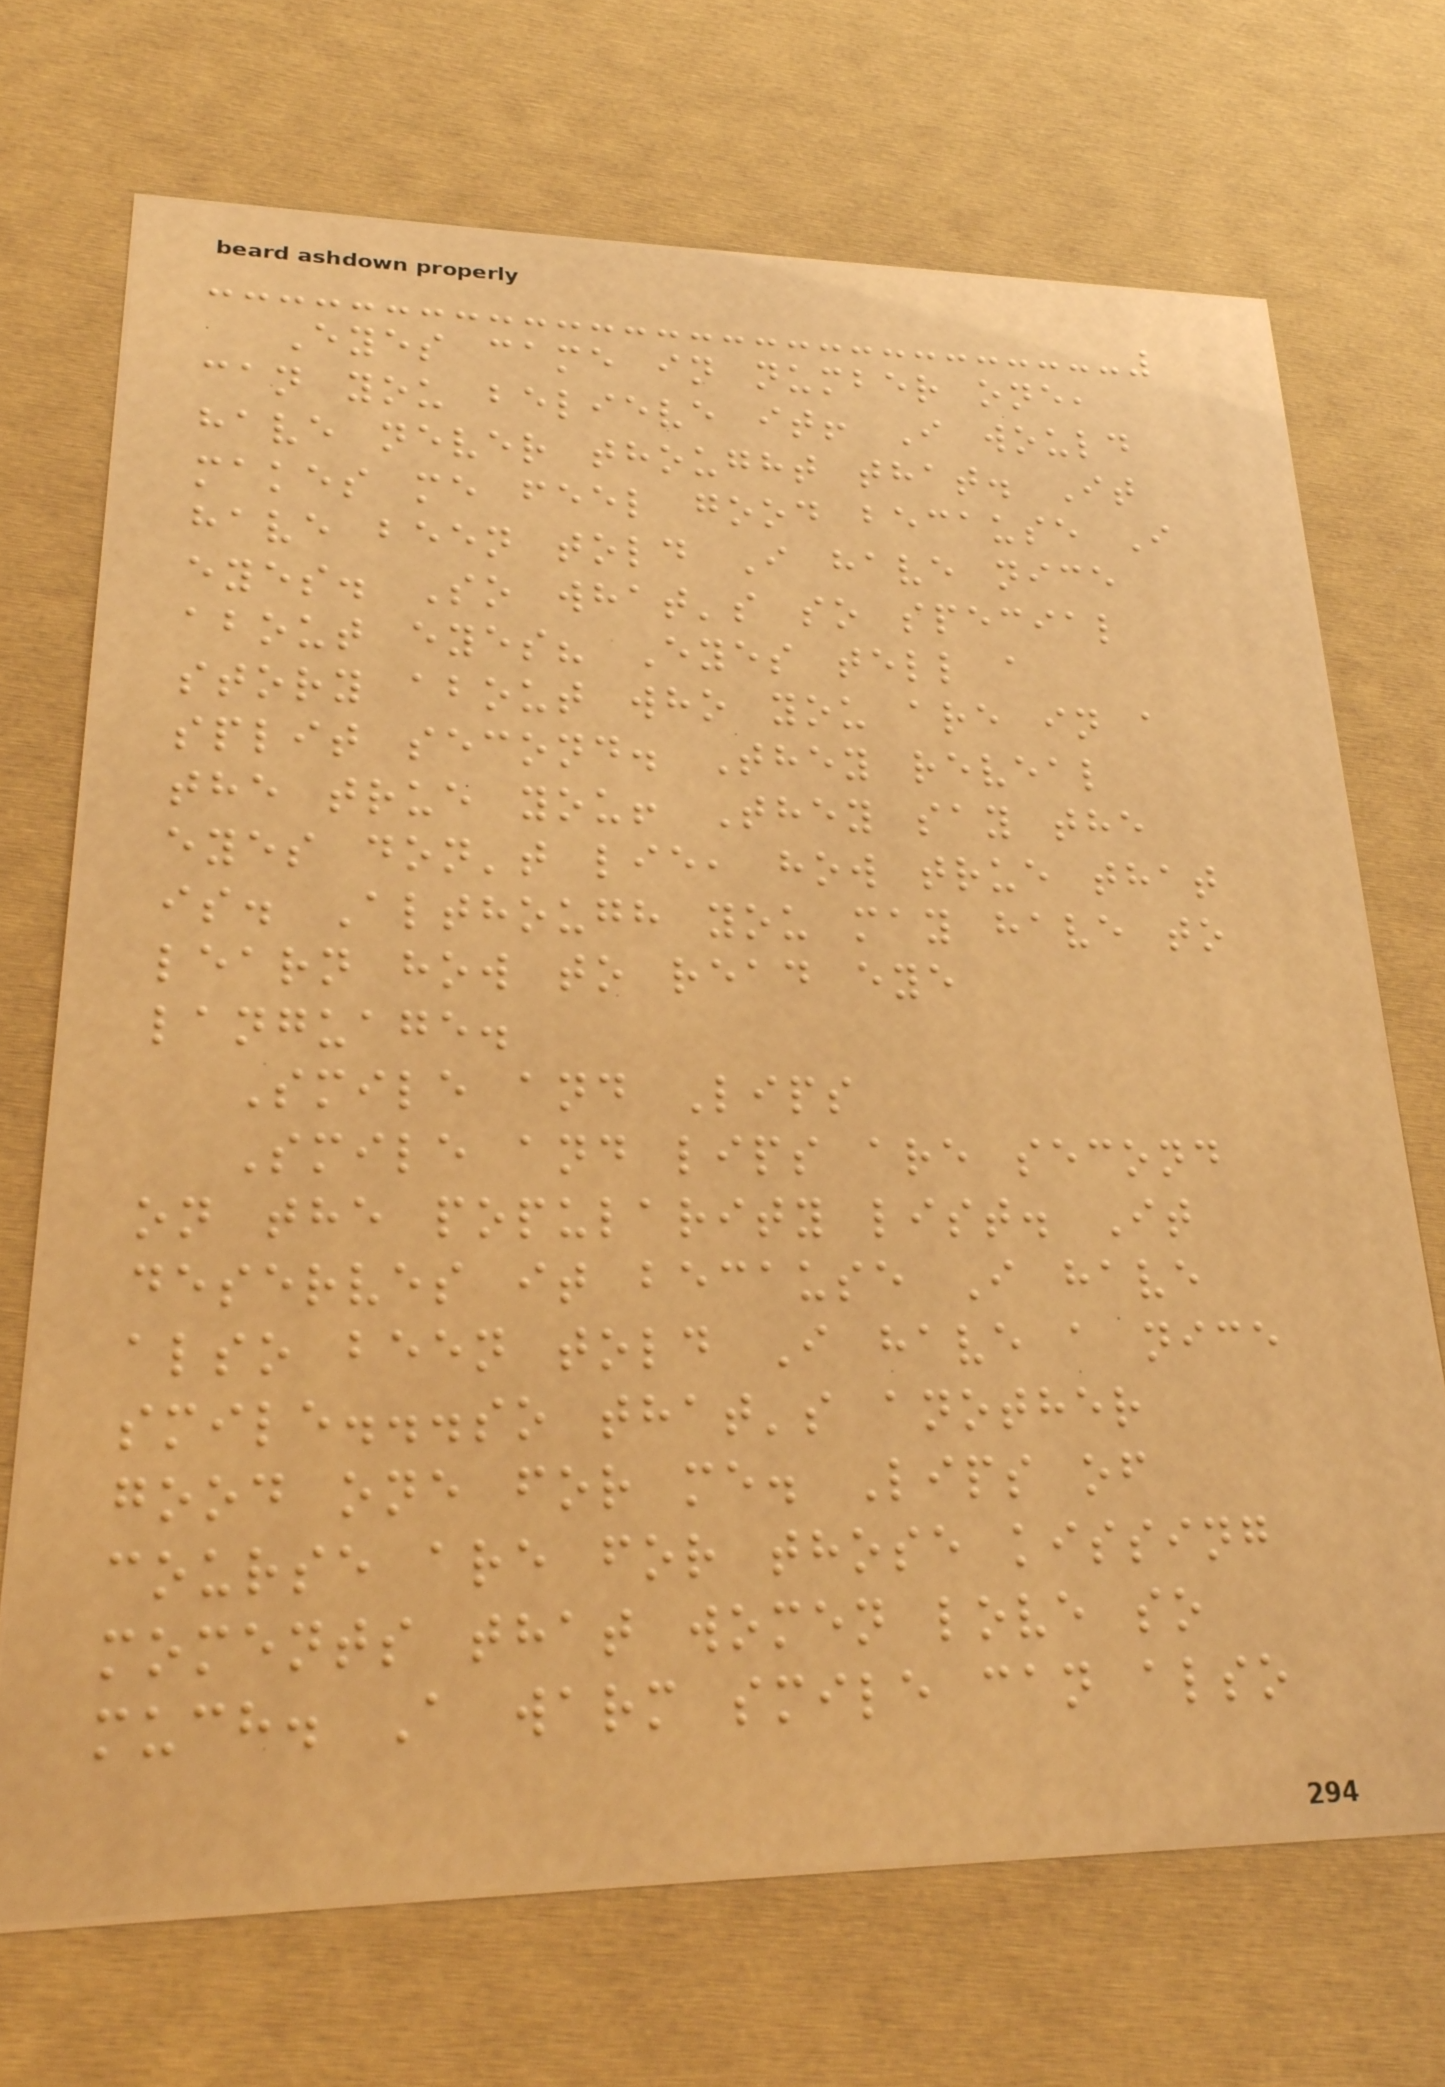Eyes came in number one,
can you believe it! I would
have never thought that. It
makes me feel good because I
have been told I have nice
eyes. So what's so special
about eyes? Eyes tell a
story about who you are in a
split second. They reveal
the true you! They say the
eyes don't lie, how true that
is. Although you may have to
learn how to read eye
language.
Smile and Lips
Smile and lips are second
on the popularity list. It
deserves it because I have
also been told I have a nice
smile...so that's another
good one for me. Lips of
course are for those kissing
moments that women love so
much. A warm smile can also
